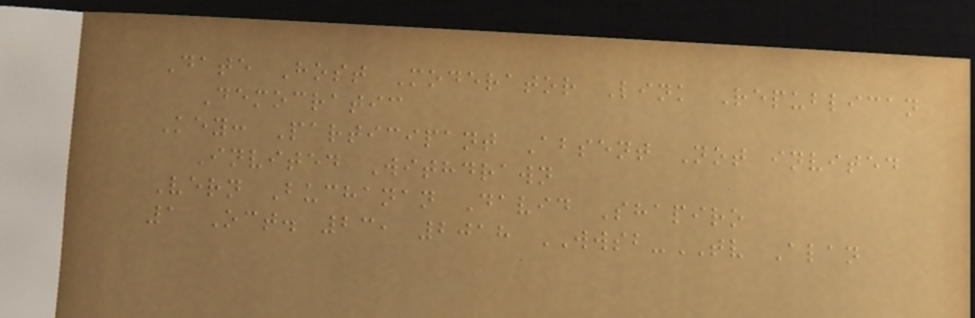Date Host Moderator Link Republican
Democratic
Key: Participant Absent Not invited
Invited Withdrawn
Vern Buchanan David Shapiro
1 Oct. 23, 2018 WWSB-TV Alan
